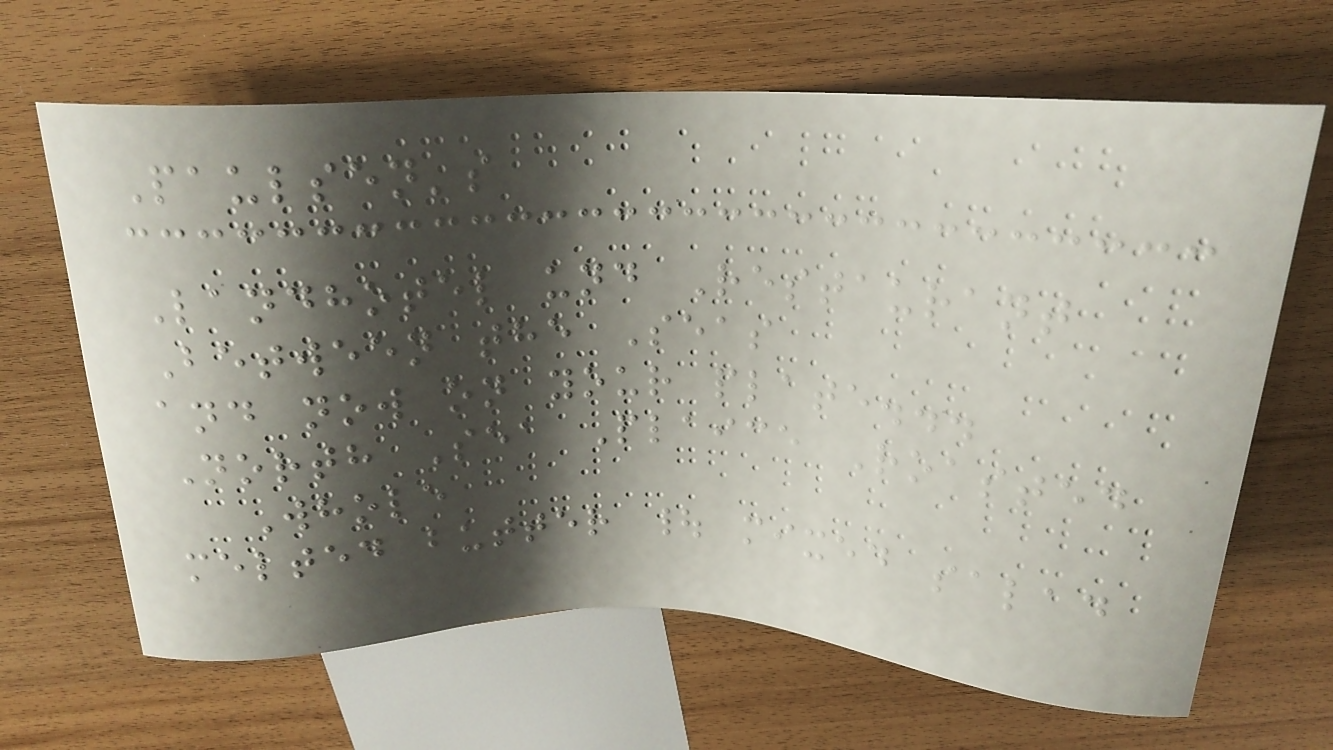Paulsen's
Landhotel und Restaurant
Between the Seas
and now on your plate...
North Sea Plaice Roasted
Whole
melted butter | mixed salad
